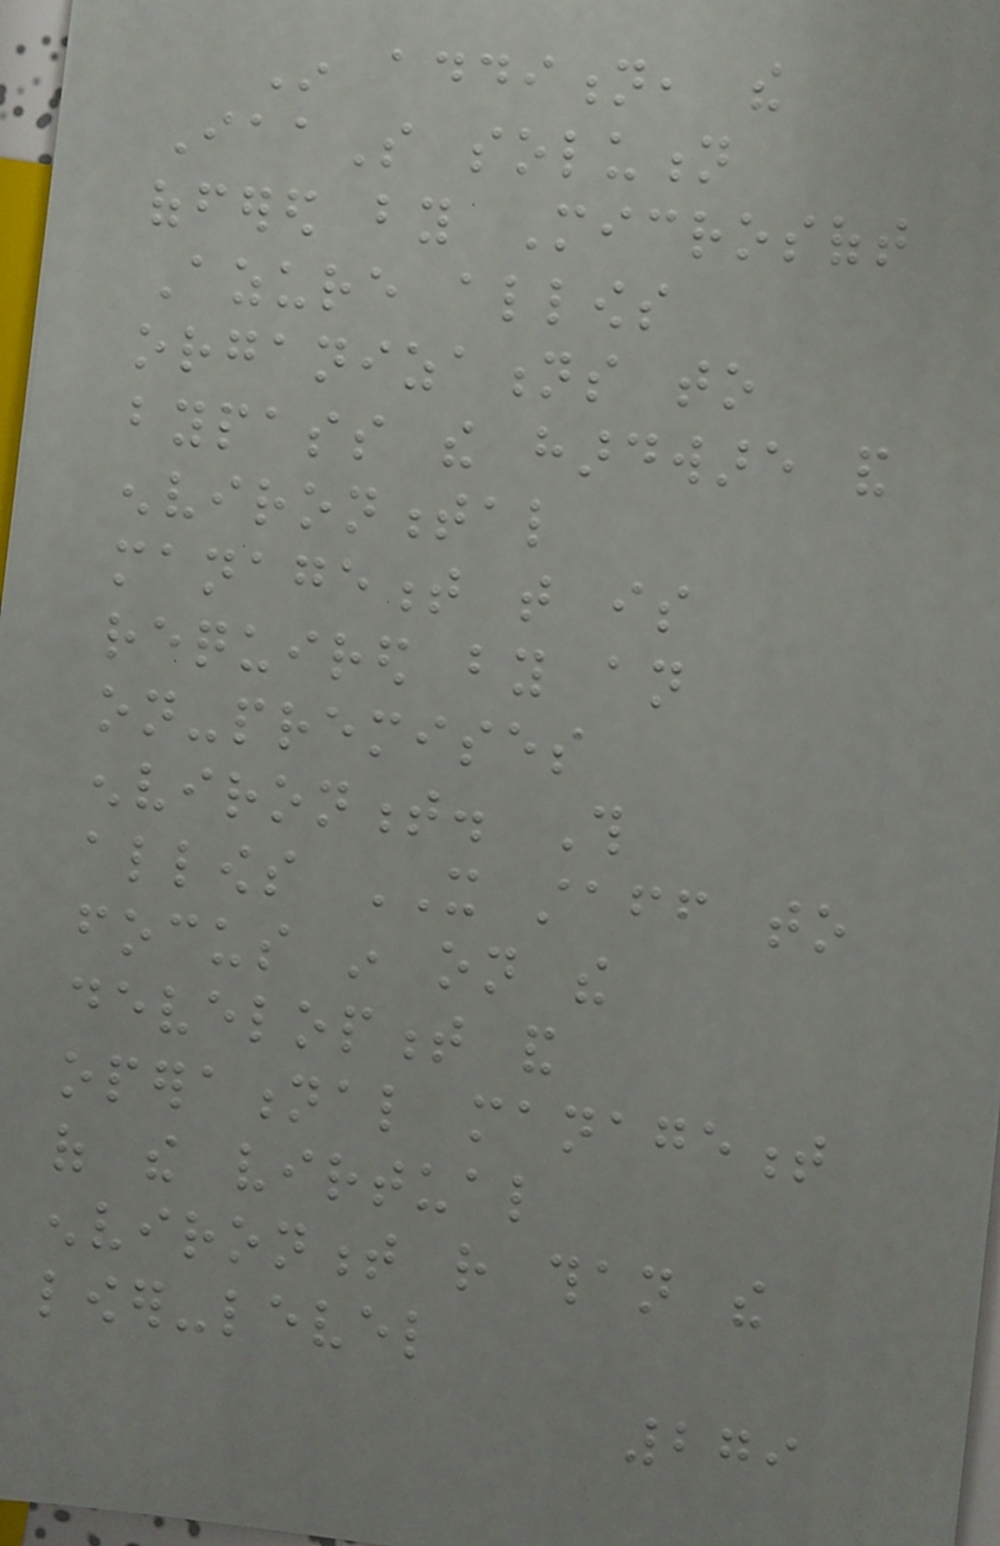In addition, the
IaaS solution
offered by Microsoft
Azure allows
organizations to
bypass the hardware and
environmental
management that is
required by an
on-premises
environment. This
allows IT staff to
focus in on the
development and
operational management
of the virtual
environment rather than the
lower-level
279
